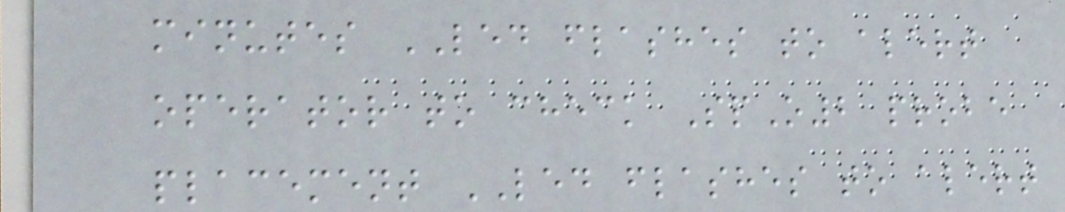minutes LED flashes to alert
operator to check SpO2 probe
placement LED flashes to alert
